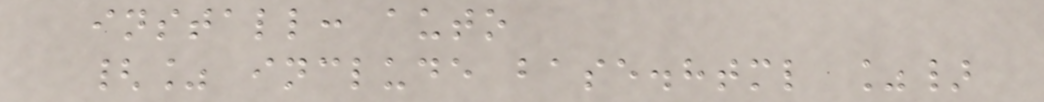install: auto
{% include base.html %}
